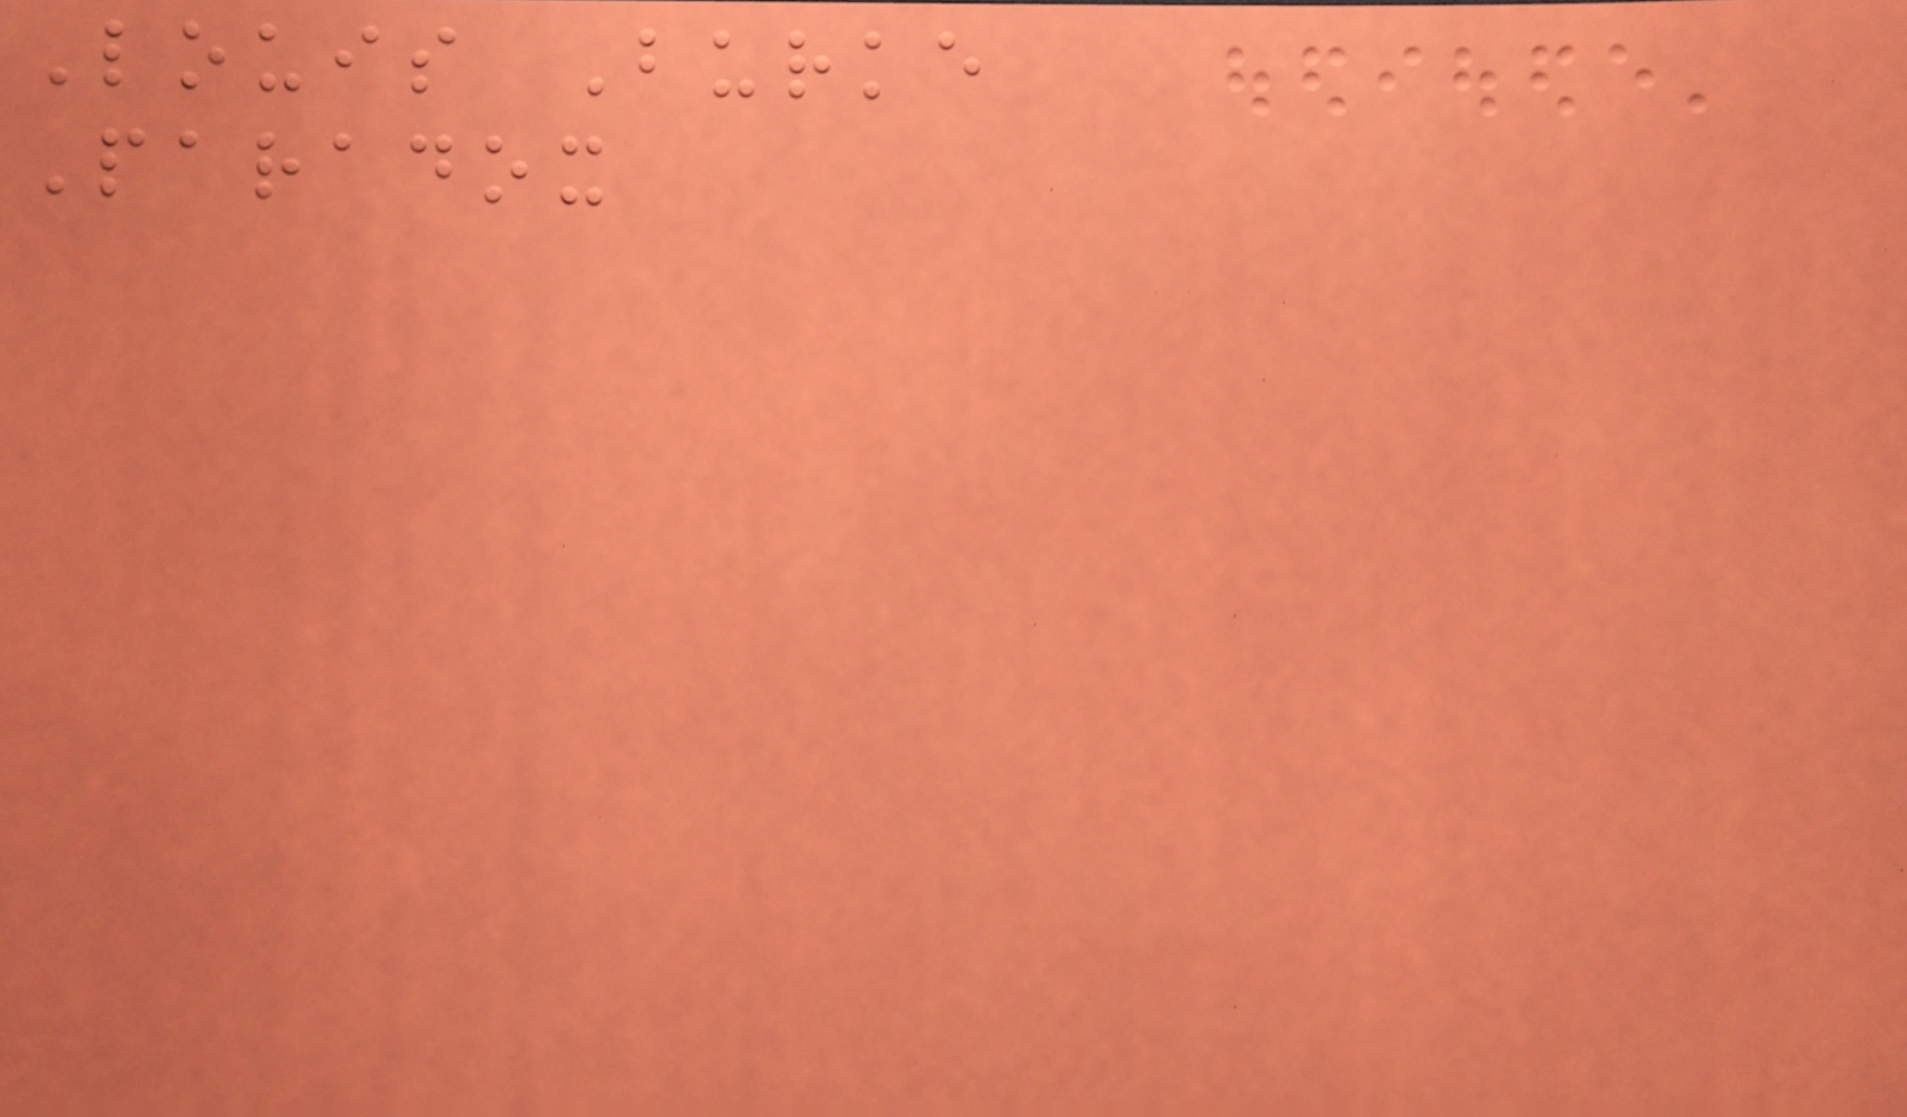Louis Burke
Paradox
